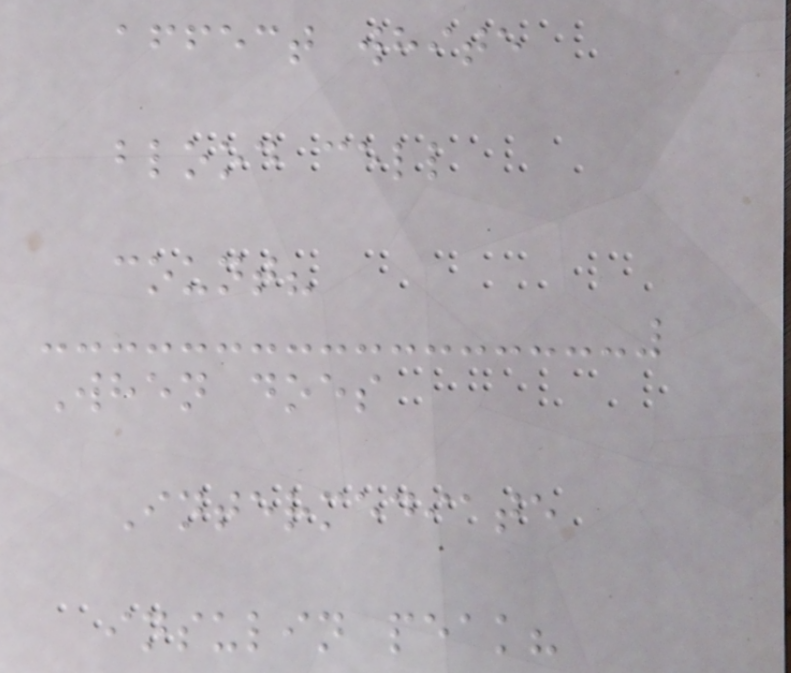affect white
blood cell
count?
When does
Intermediate
insulin peak?
